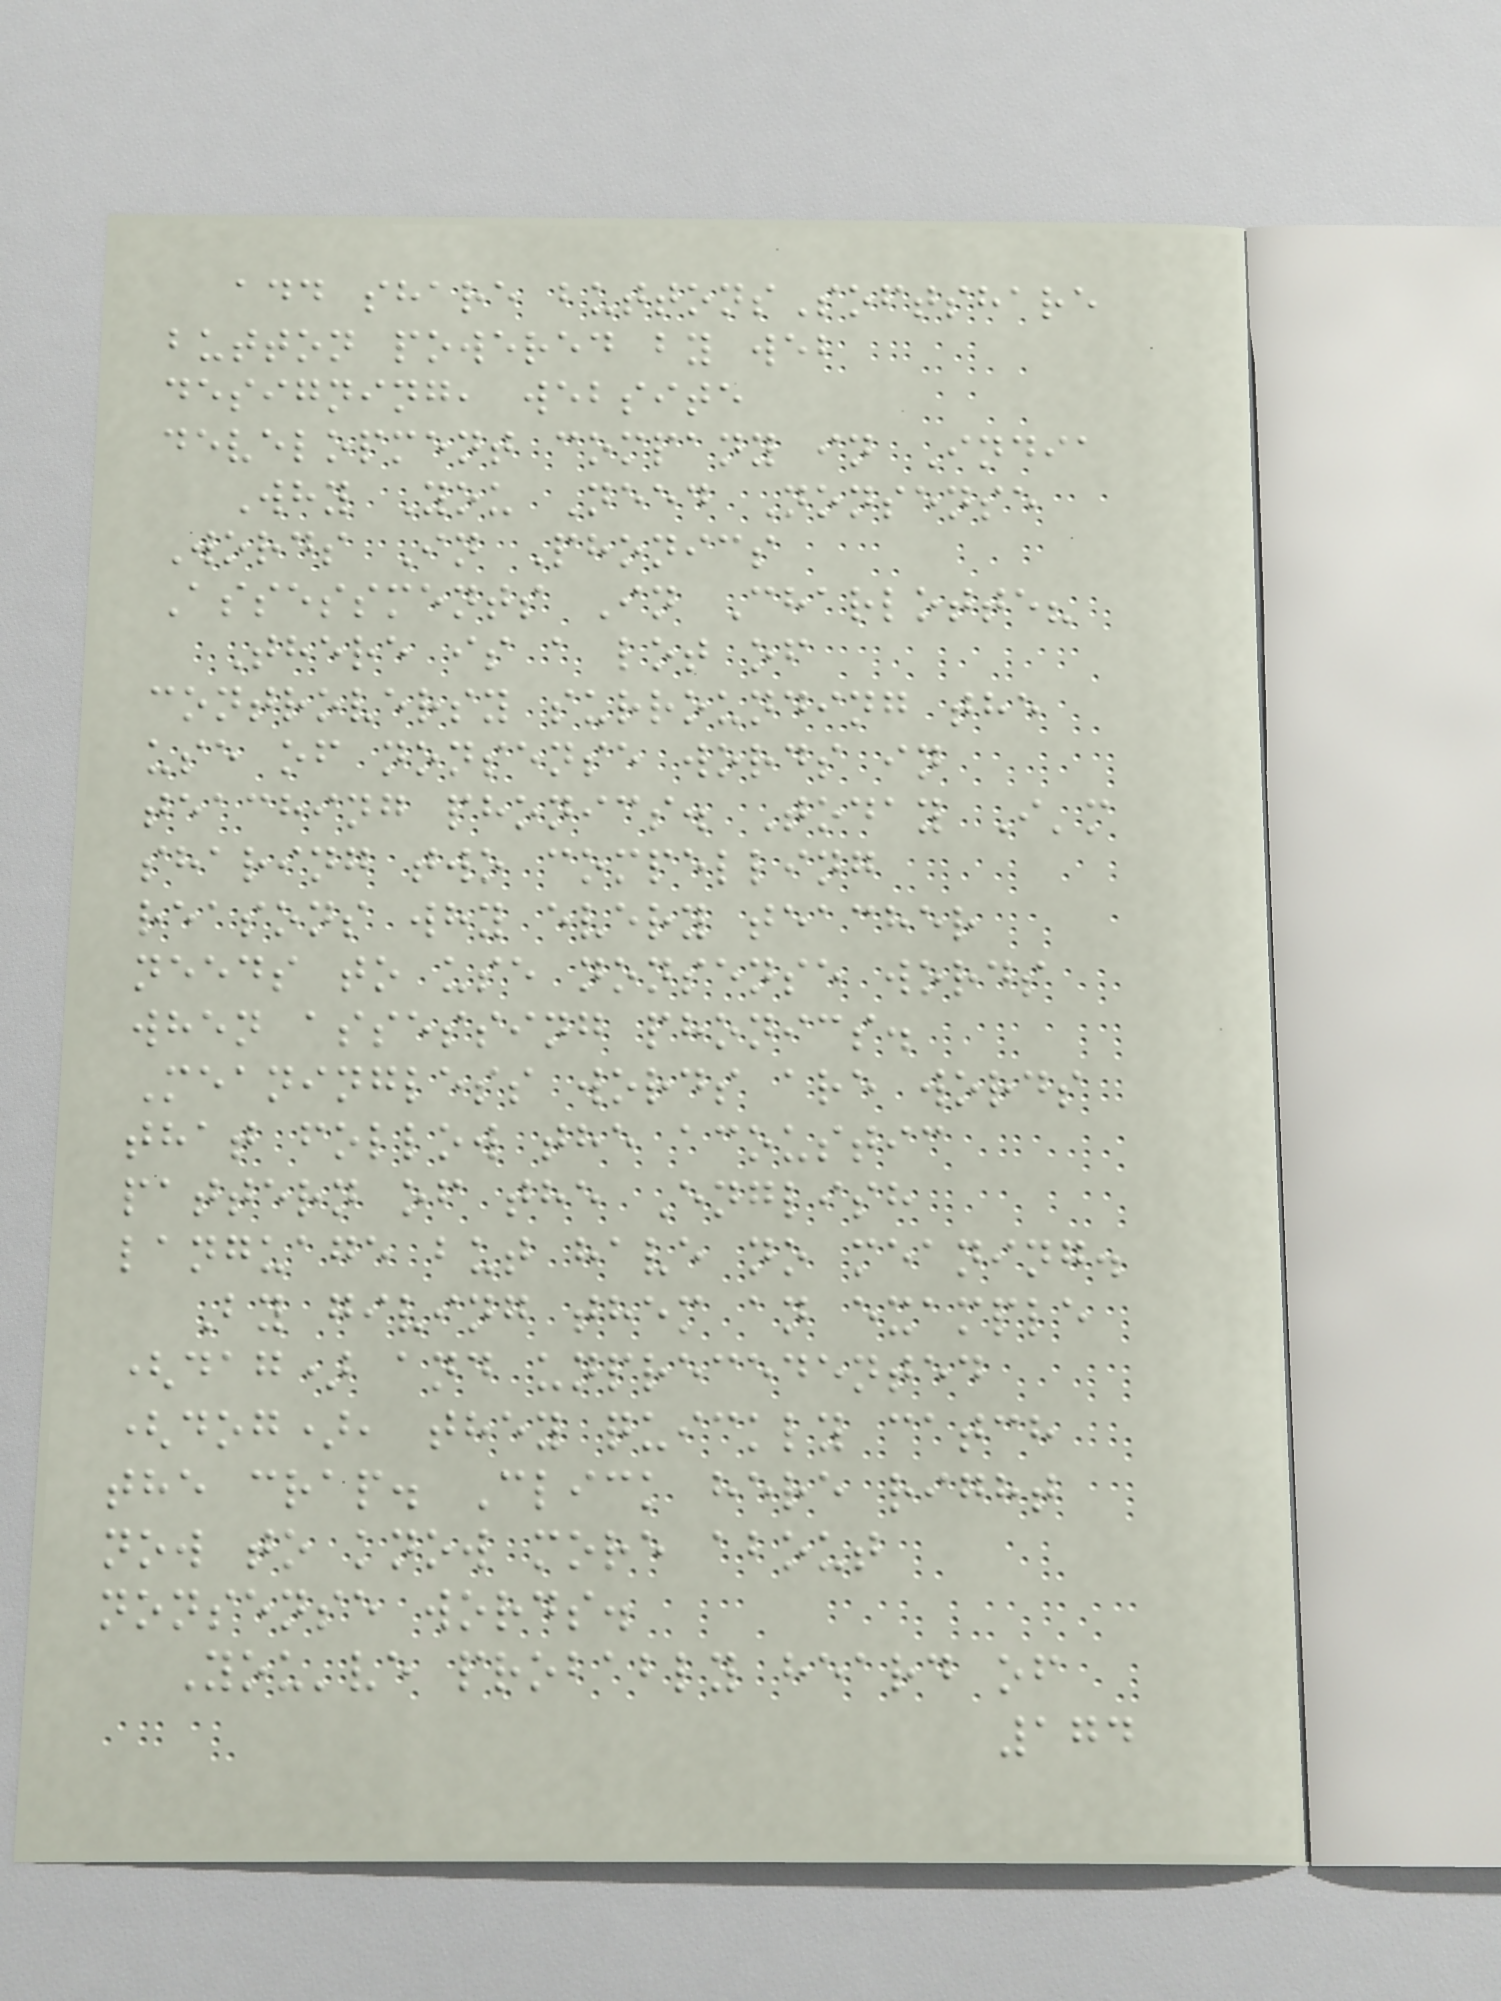add share buttonsSoftshare
button powered by web
designing, website
development company in India
Why You Need Nonsense
Words In Phonics
Assessments In Charlotte?
There is a lot of
controversy surrounding the
use of nonsense words in
teaching phonics. Today I'm
sharing two compelling
reasons why every teacher
needs to use nonsense words
when assessing phonics.
Meaningless words are words
that follow the acoustic
pattern of the English
language but have no meaning.
By giving them an example
(dag) and unprecedented
(dog), they quickly catch
the crap. Click here right
now to know more about
nonsense words.
You've probably heard of
174
